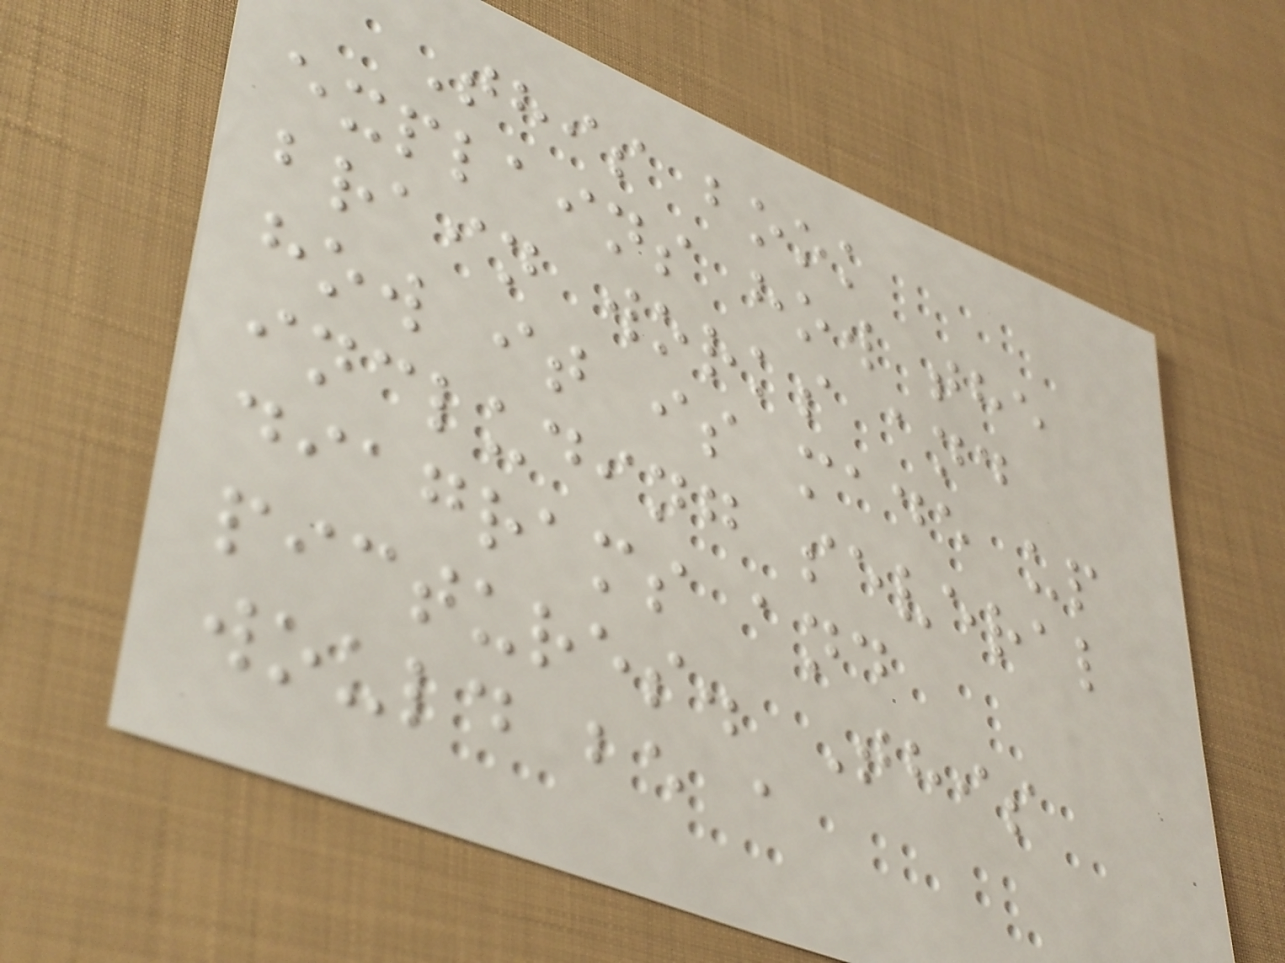This book
explains how the
brain works and
how it is made up
including several
diagrams and
pictures. This
would be a
